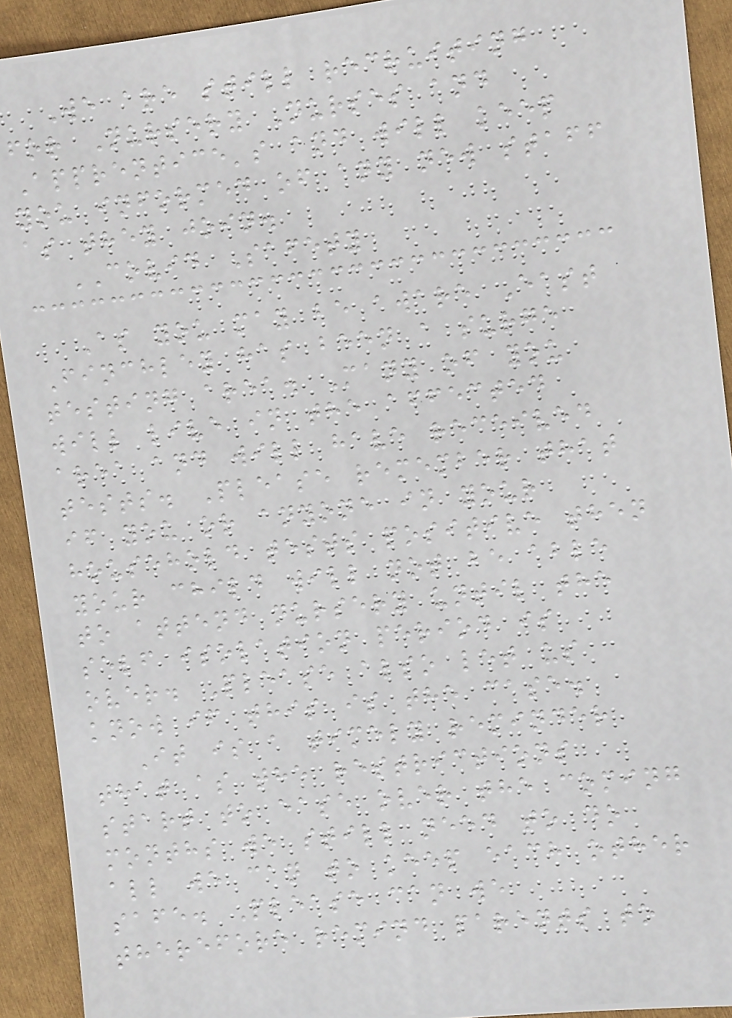We are still recruiting
for Nursery Nurses and
Apprentice's and will keep
you informed of any new staff
as they join.
COVID Safety
As you may be aware East
Finchley has been a surge
testing area. Many of you
will live in the affected
area and will have received
tests. Please remember that
if you or anyone in your
household tests positive then
your child will not be able
to attend nursery until the
self isolation period is
over. Please also let us
know if this is the case.
It is a timely reminder
that as the restrictions
start to ease over the coming
months we still need to do
all we can to keep each other
safe. Please can we
therefore remind parents to
